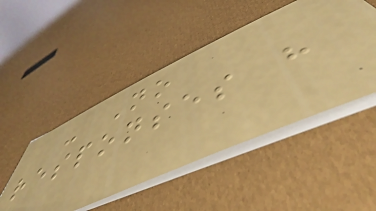- No
responses have
